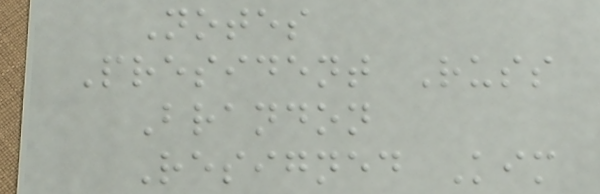Notes
President Russ
Brandon
Resigned Kim
